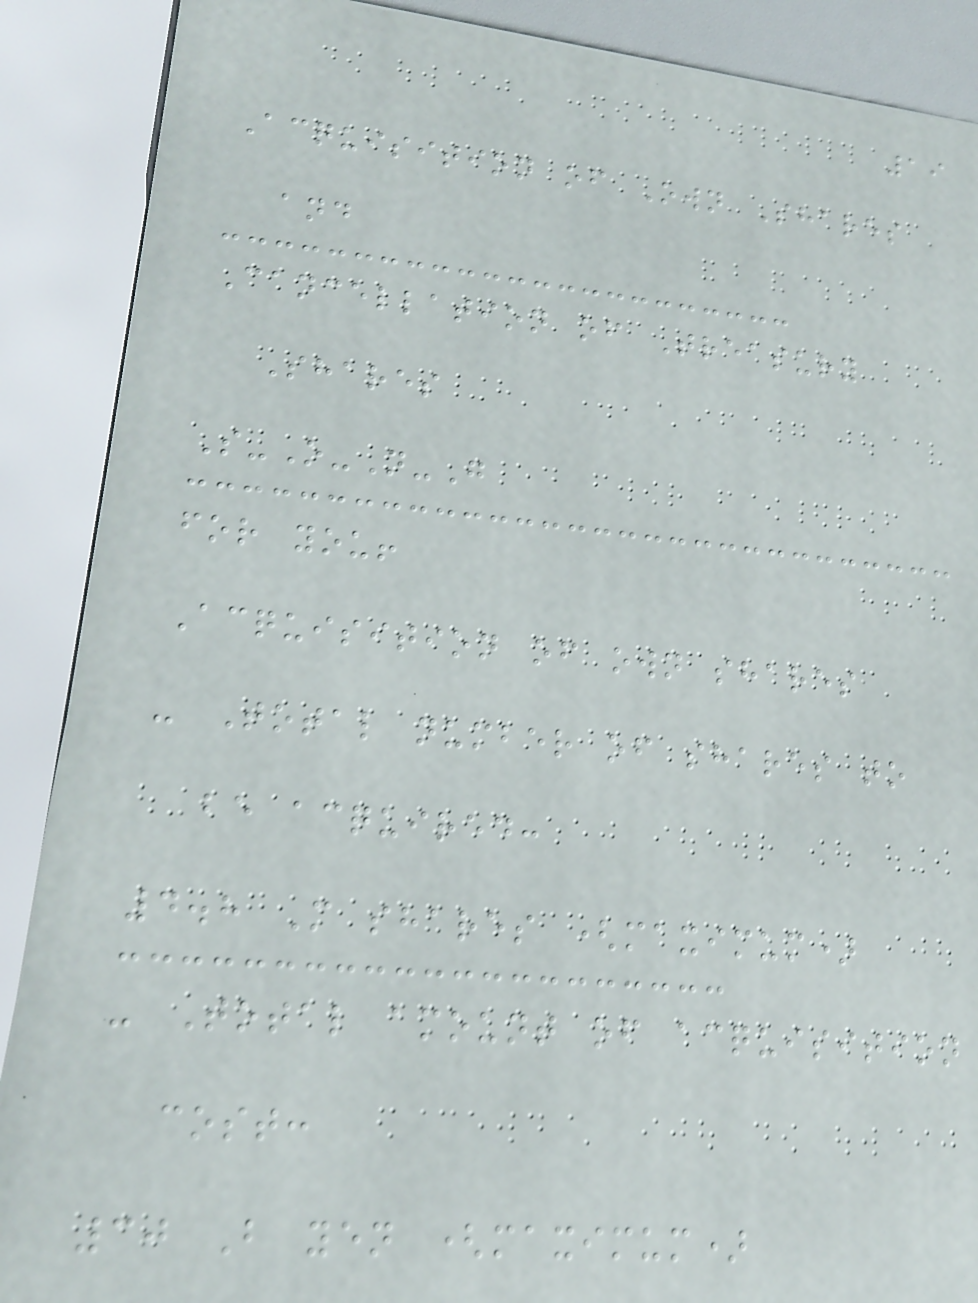19
Acquisition of Own Shares
and
Cancellation of Treasury
Shares
S-O-N-G
for you!
Acquisition of own shares
- Total number of shares to
be acquired:
4.8 M shares (maximum)
- Total amount of acquisition
cost:
30 B yen (maximum)
